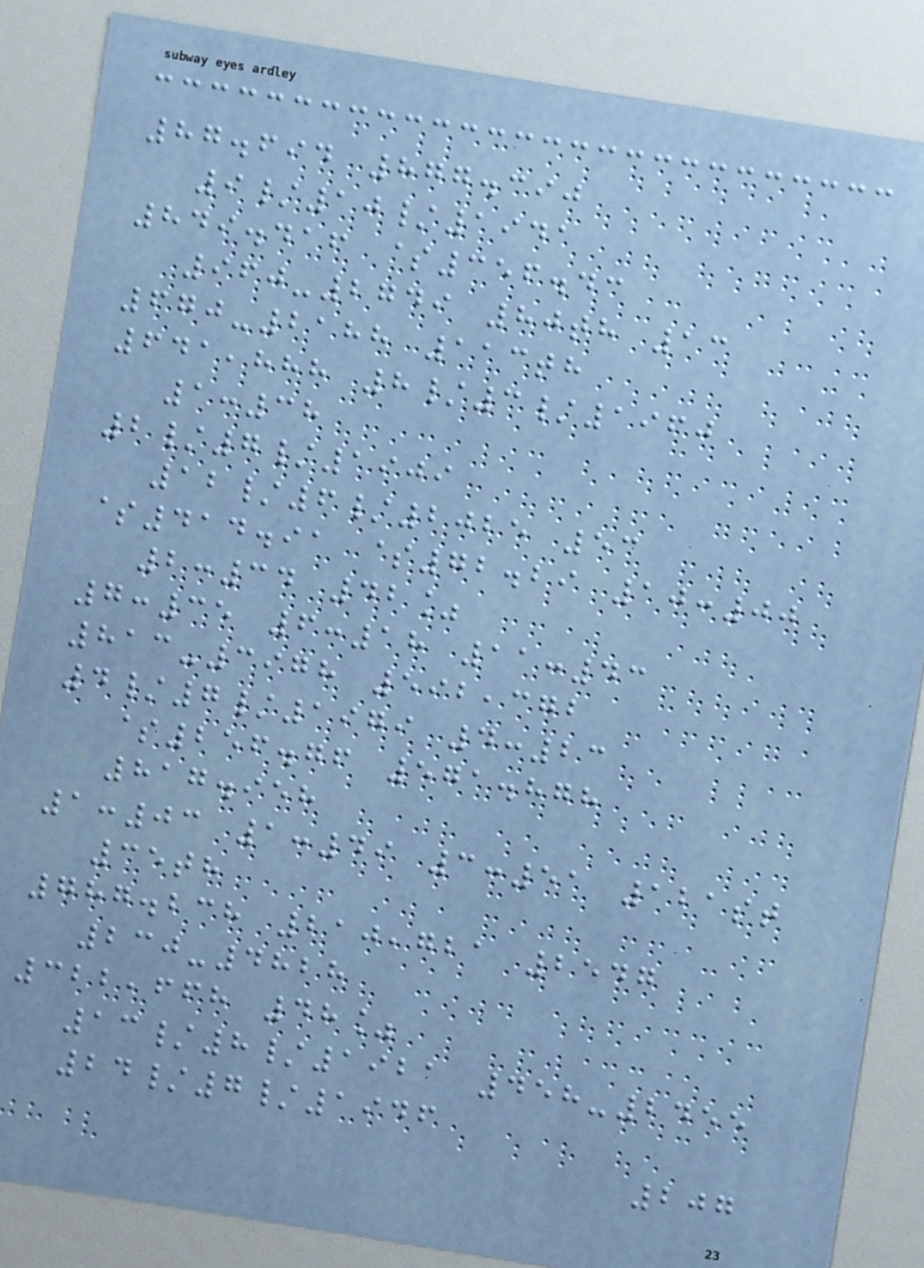87.694 877.390
9/10/1941
849.416 $356.43
960-2749 80th 13
670-2188 113th
641,888 8/3/1960
1:38
2/7/1909
12/6/2025 53
$414.91 $72.29 10:00
2:34 42%
7:35 6:18 11:43
813-3978 592,372
4/7/1979 4:23
$256.76 571.878
817.958
1:03 1:49 3:51 121st
35th
787.238 210,721 2547
230-4828
322,668 48%
13/8/1921 458-2455
24/7/1946
207
